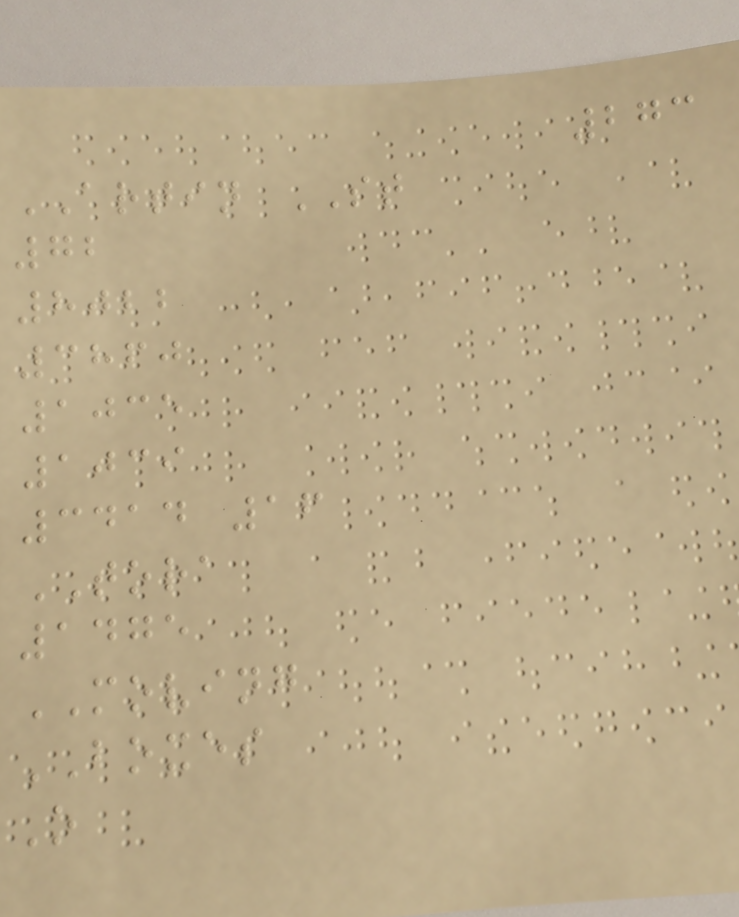273
ARTIN ST
72
8022
3860
1035
1039
3414 16
TORA
1475
MOVING
BOXES
O
